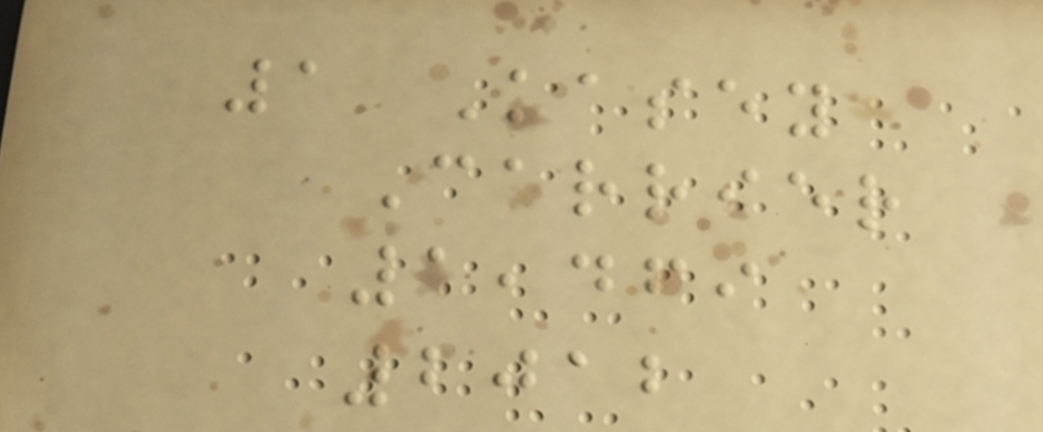1 Kasey
Carrier
1,469
2012
